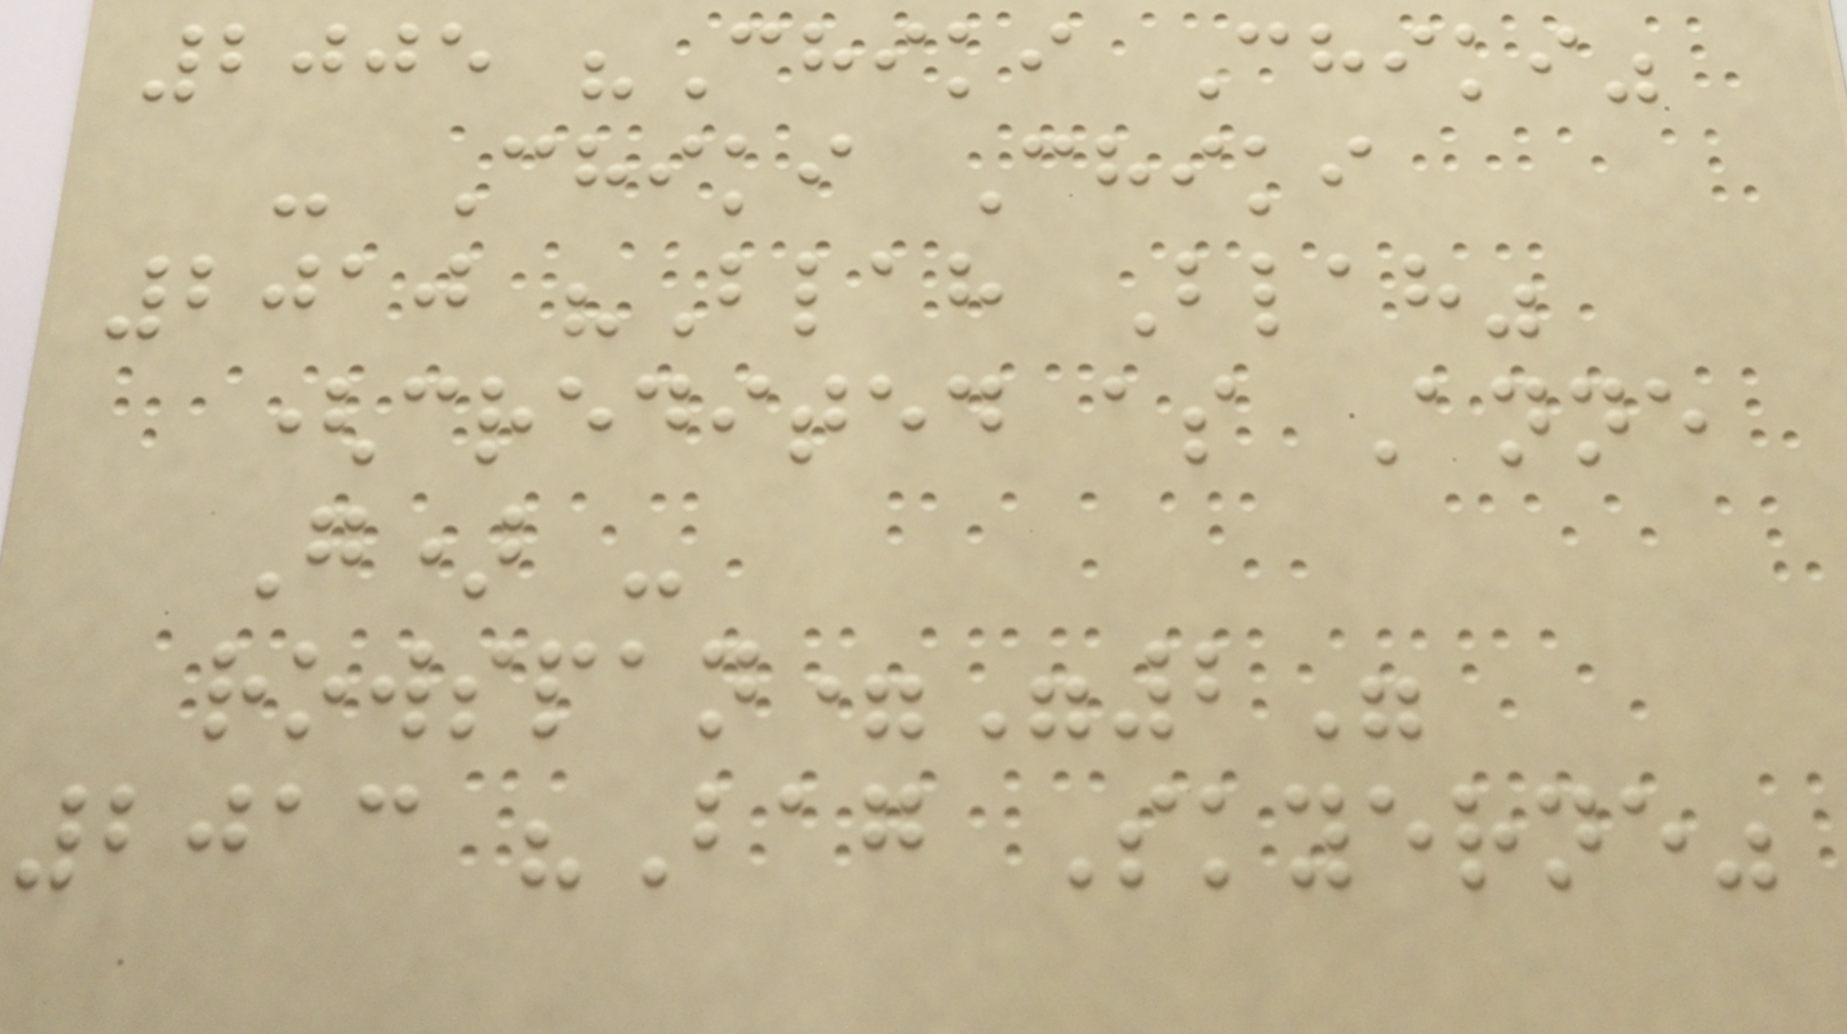2005 "Chiki Chiki"
- Chiki Chiki
2010 "Blah Blah"
(credited as Anne
G) -
rowspan="2"
2013 "Bag Skyerne"
